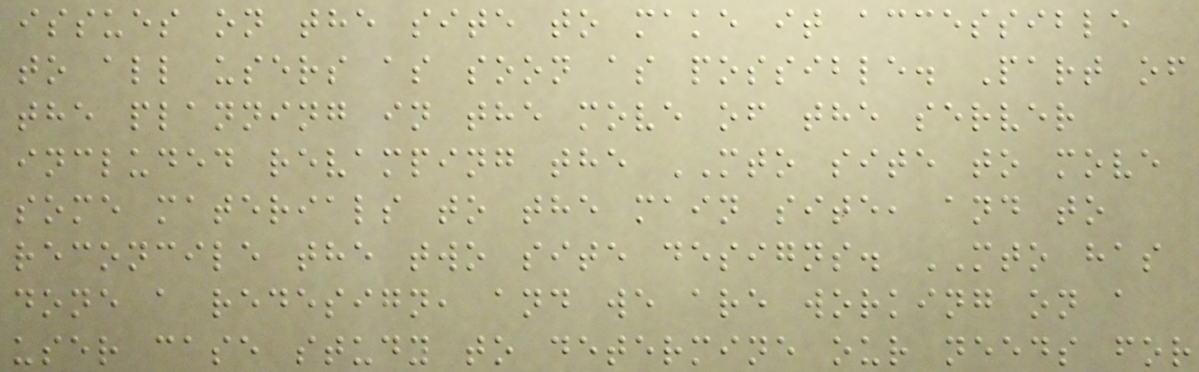issues on the site to make it accessible
to all users as soon as possible. Part of
the planning in the move of the server
included revamping the MTO site to move
some materials to the main site, and to
reconcile the two site designs. MTO has
done a redesign, and we are working on a
user case study to determine our needs for
